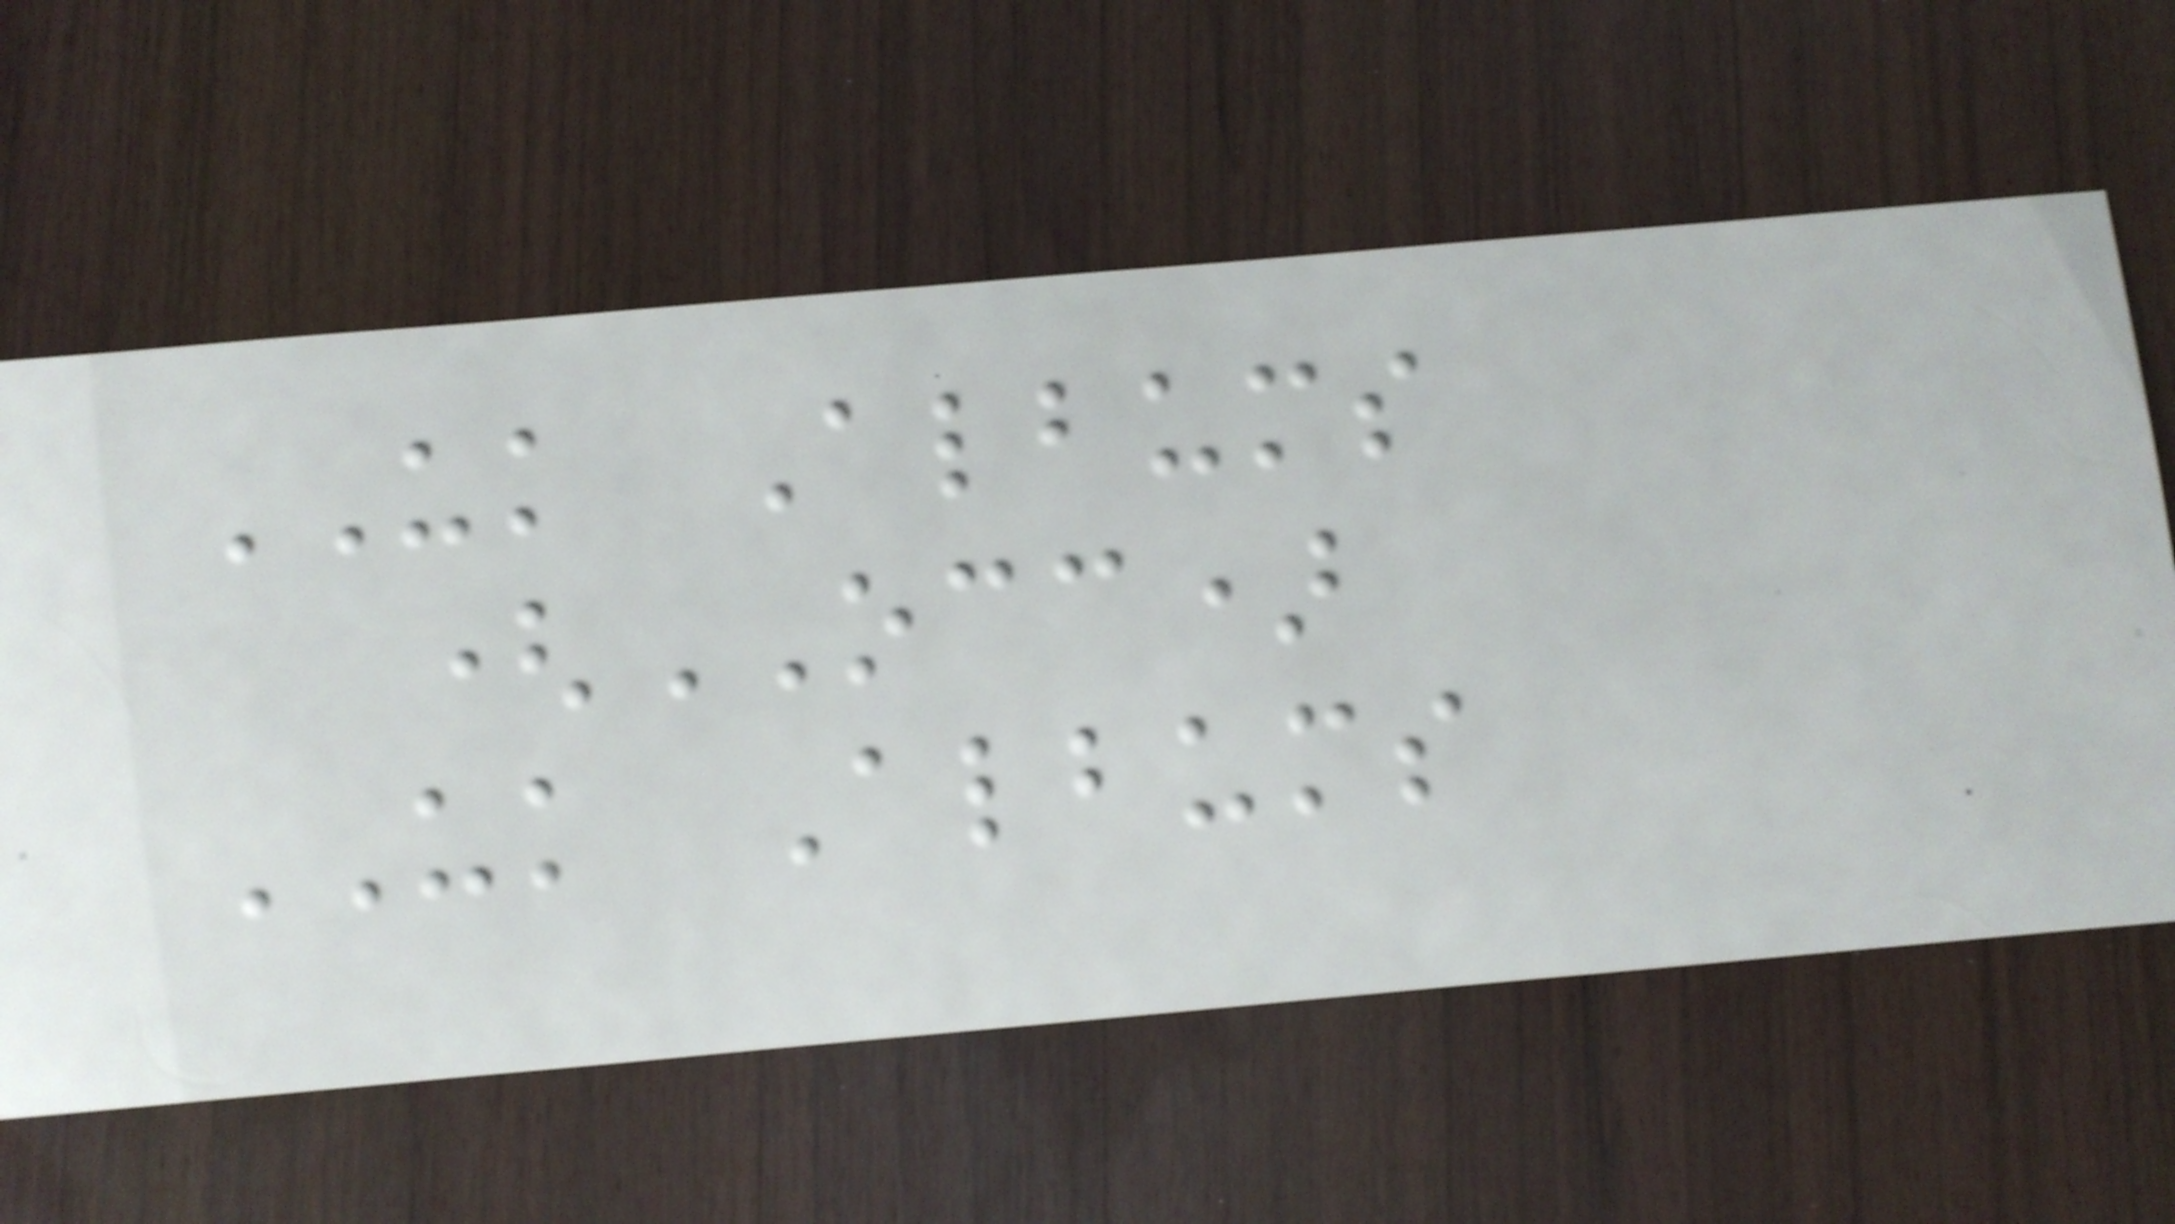UK Albums
(OCC)
UK Albums
